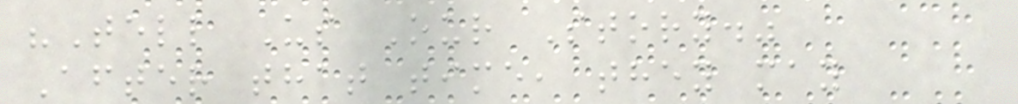"Tell Us Our Story."
After that time, they may
